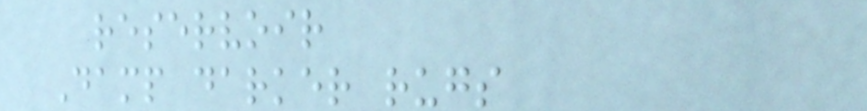reservoir
Damp darker rugs
